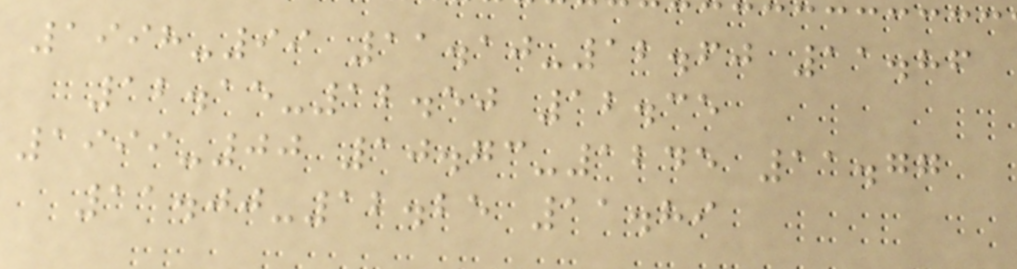1998-99 11.10-12.60 11.86
12.15-12.50 12.35
1999-00 10.73-1245 11.77
11.00-12.25 11.89
